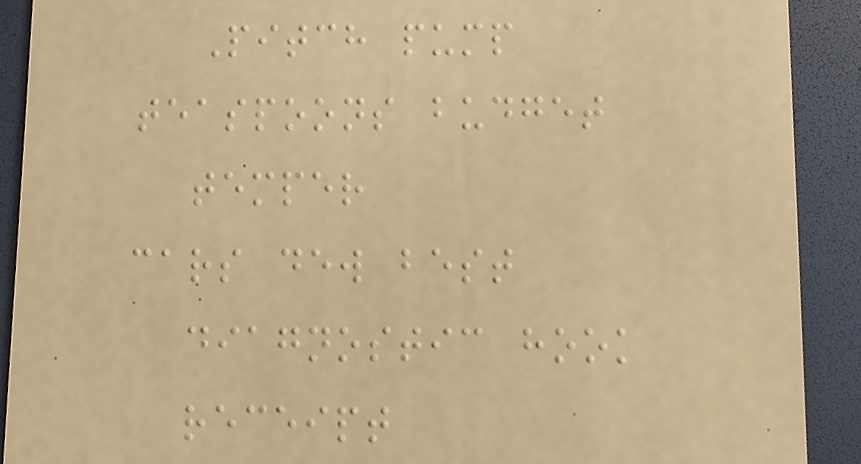Pitch pump
teaspoons budget
temper
cars dew best
diagnostic hook
receipt
